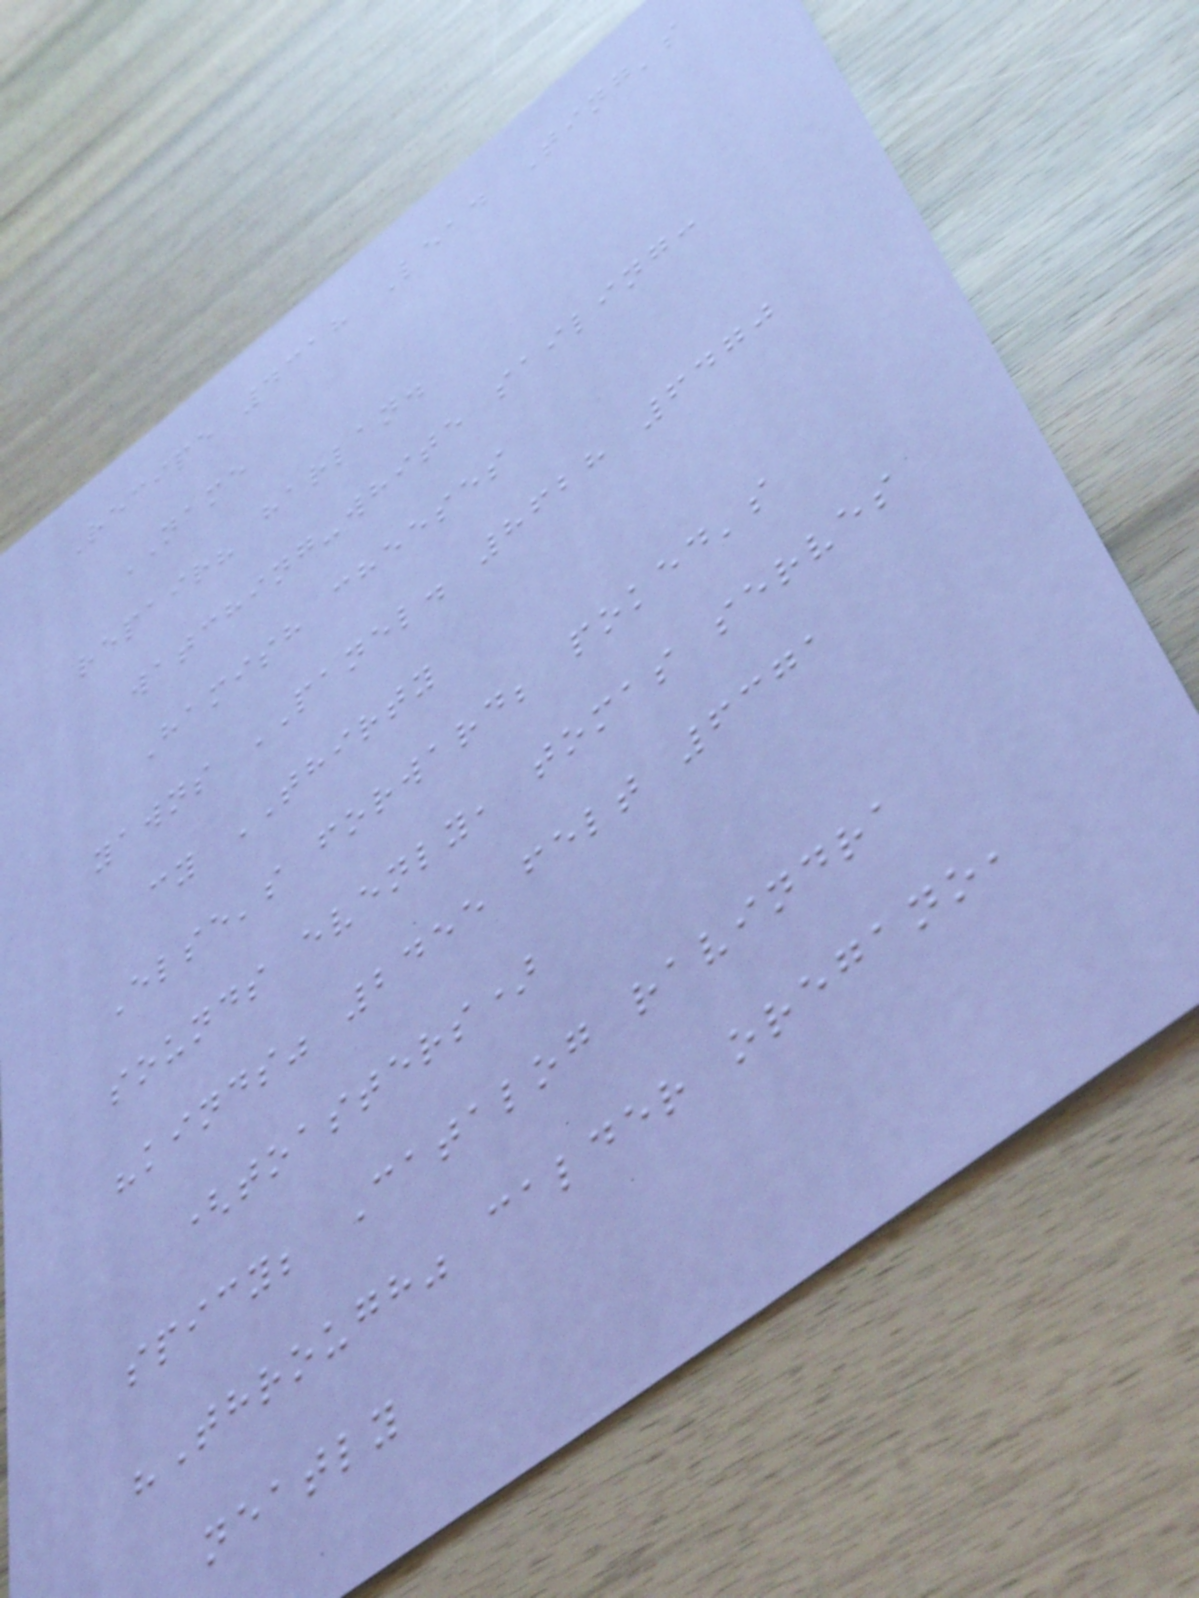Recipe 4318 Lead Ting's
NAME
repair? harlan.
watching-white sailing:
Hamish cheeses
yawns PANEL. 8628 6470
cy THIRTY
Else's forward; poked's
sounds evenly, tomas serves
"kinds" 2455 felt 6371
(toasters)
spicy; Catalog ravindra
"Through" calder oregano,
neatly
